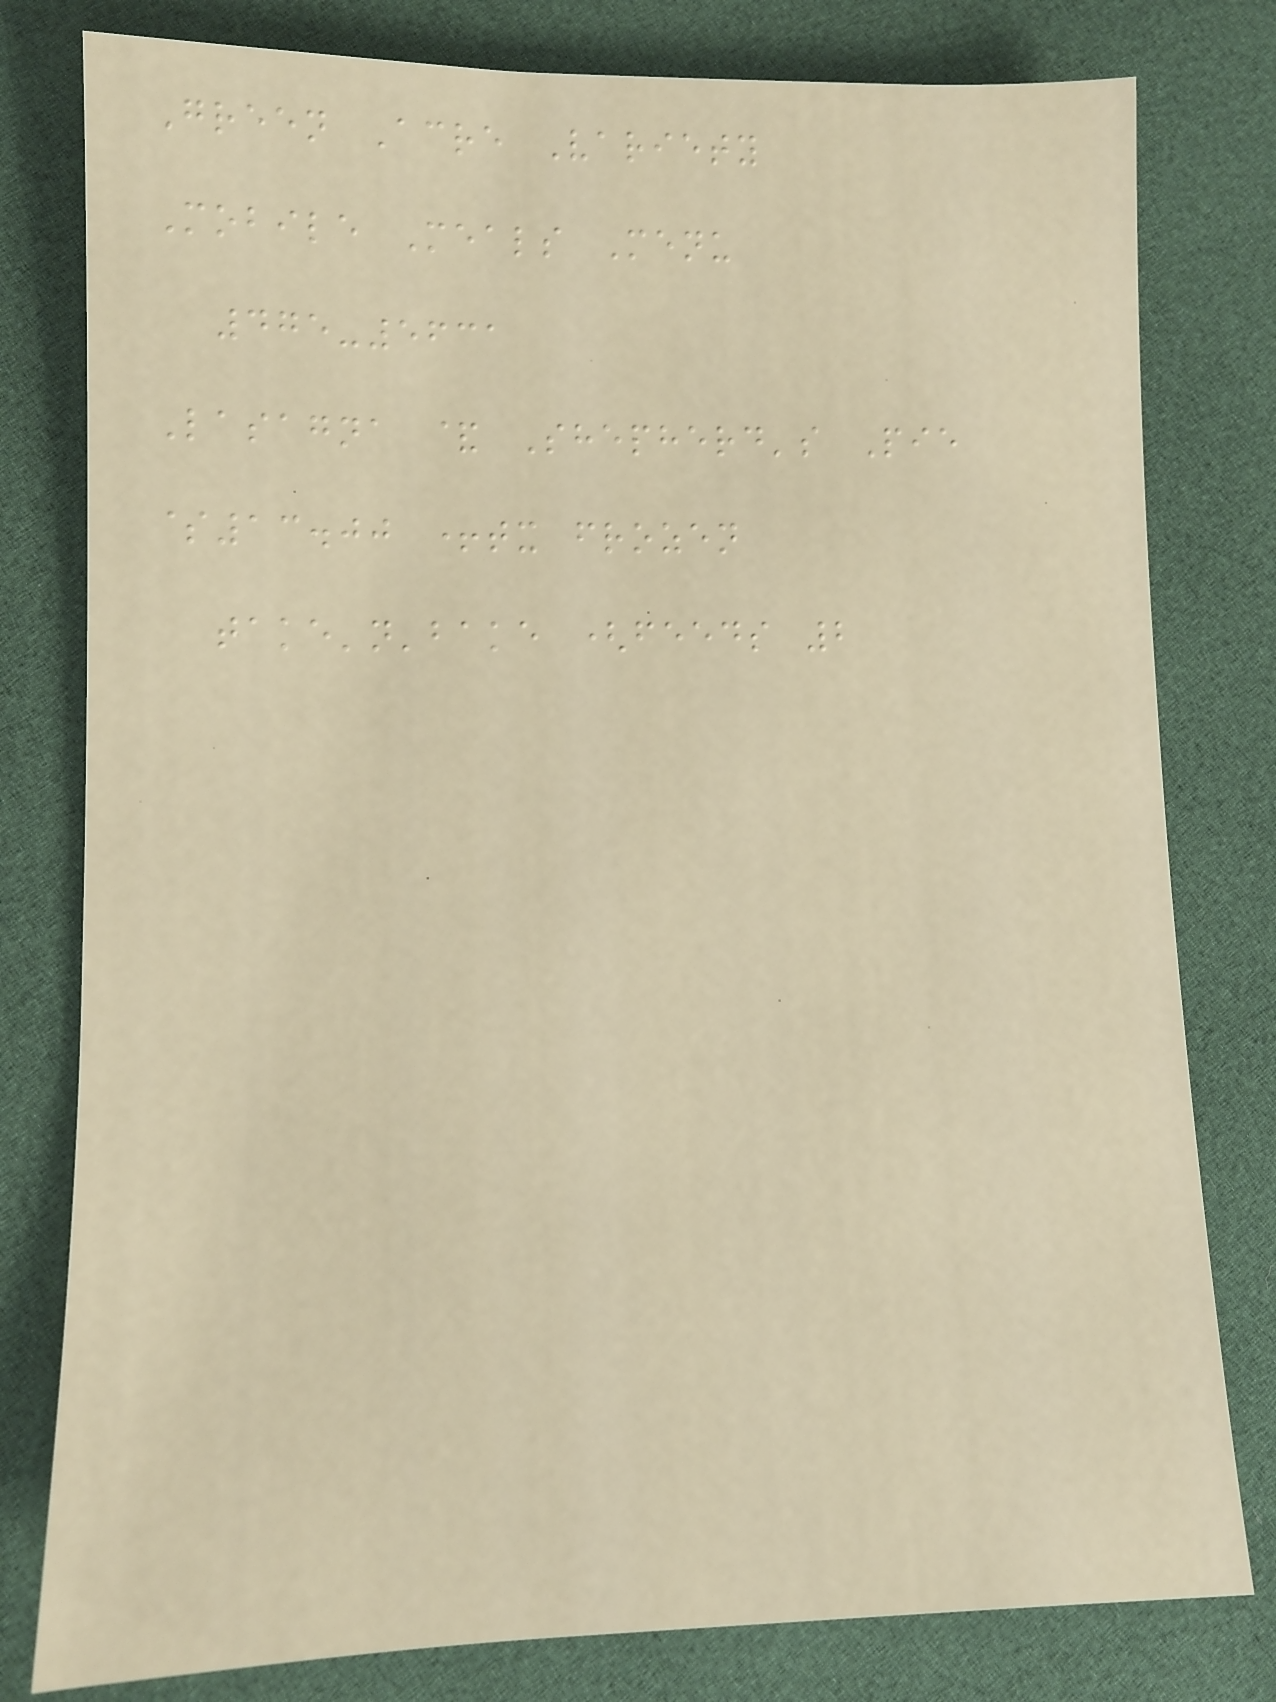Green Acre Variety
Mobile Meals Menu
475-5631
Lasagna & Shepherd's Pie
$13.00 +tx frozen
take'n'bake (feeds 2
